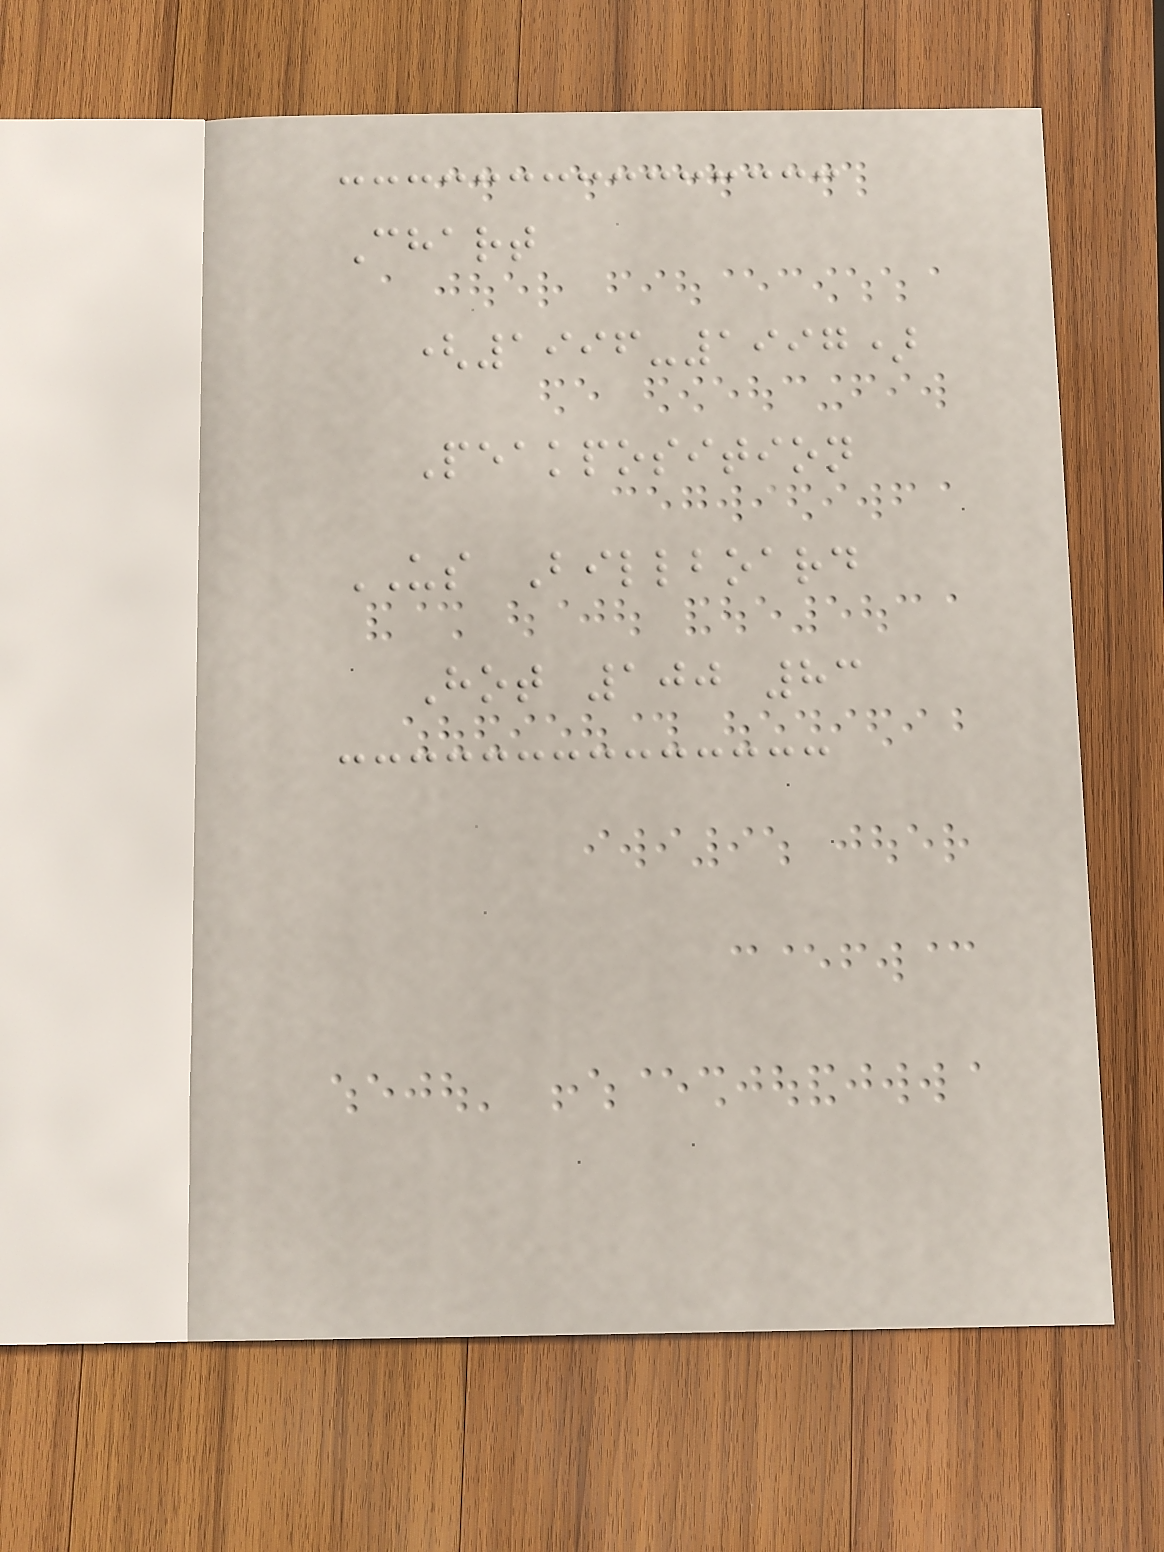Chart
(1996-1997)
Peakposition
US Billboard
Hot 100 83
